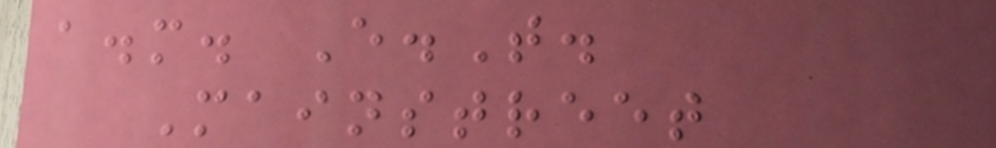a.m. E.T.
Mainstreet
